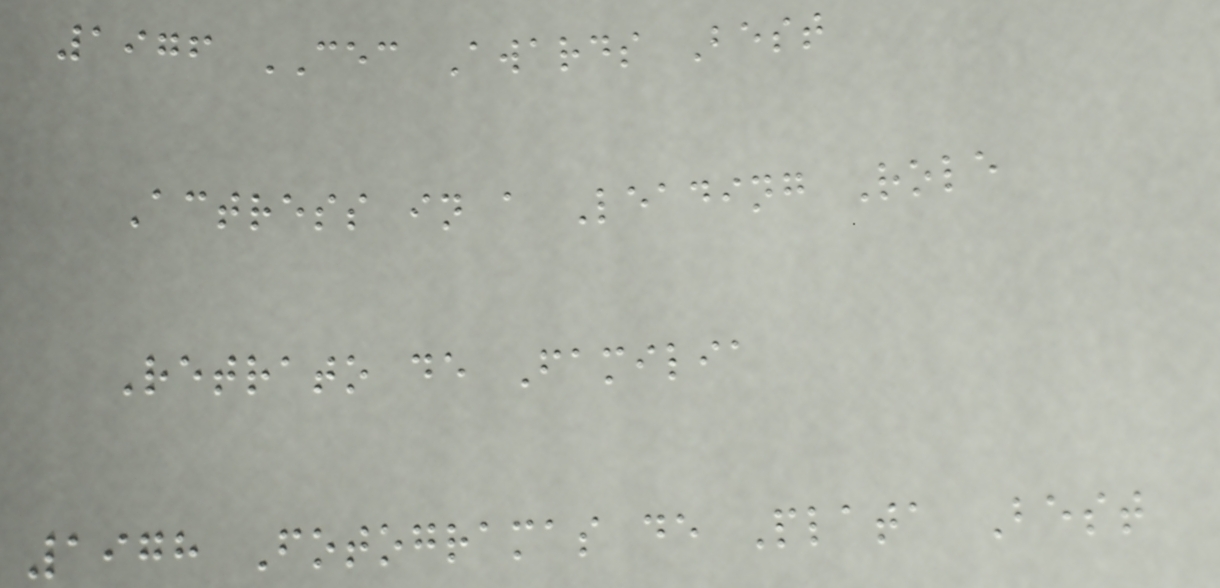1976 CEC Awards Best
Actress in a Leading Role
Retrato de Familia
1978 Fotogramas de Plata Best
